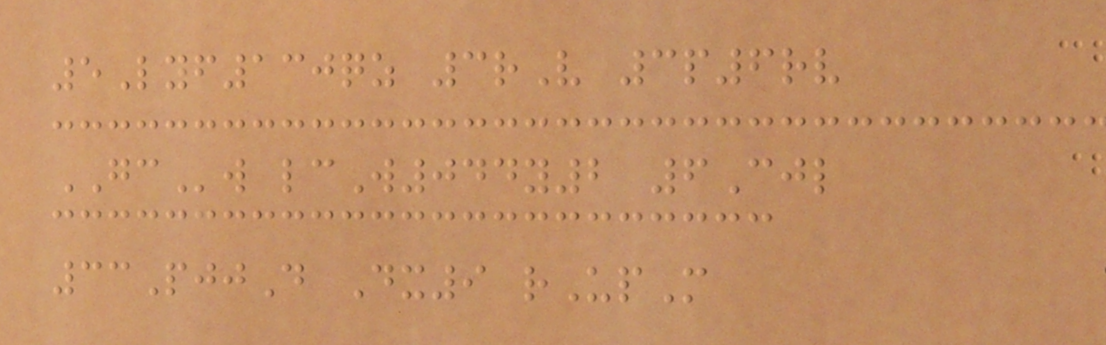5Lyf130qz 3rV 3p6rv
GCw lcW044y2 6Cjl
33PjjD Dx9 rUpM
